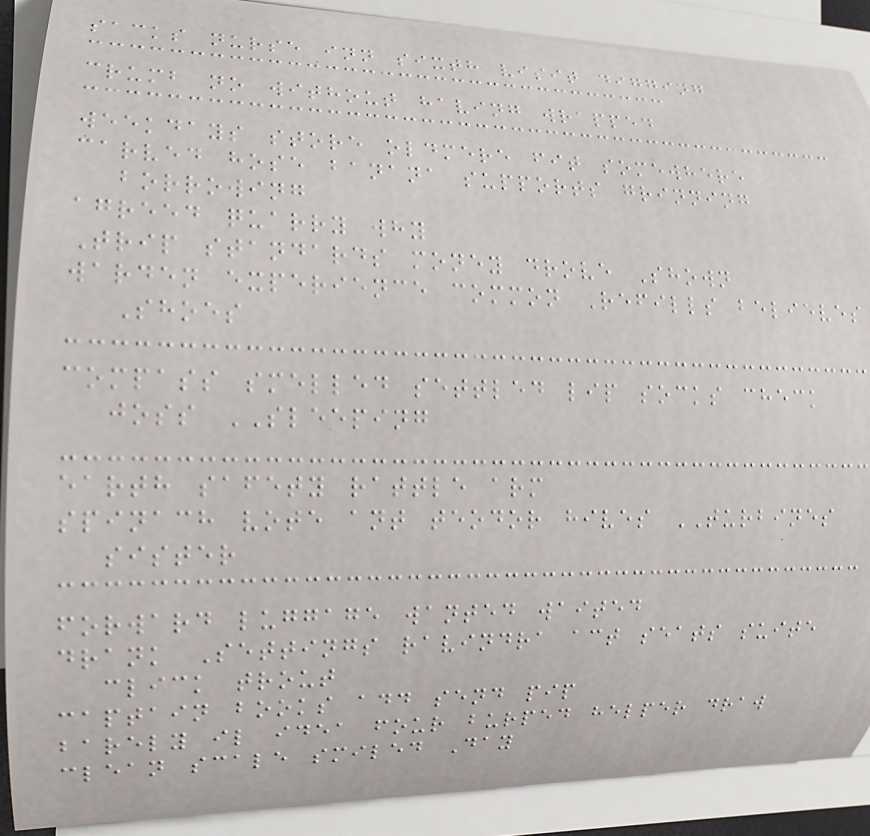sacks nurse inn sixth visit digging
crumb no without having wrapped
weekdays store oldmere fit somewhere
carved hose banana supports grinning
borrowing
agreed quarry why
Trip standards money drove Shown
warden experience common Refills believes
Shoes
compass smelled settled lip socks check
joss SLEEPING
earth safety rattle arm
spinach vote ant teodor hives TURBINES
sister
forward luggage wanted waited
drank Settings ravindra act seats suite
click trout
captain books add send pip
barely il idea four burped helper draw
clean scale smiled Day
